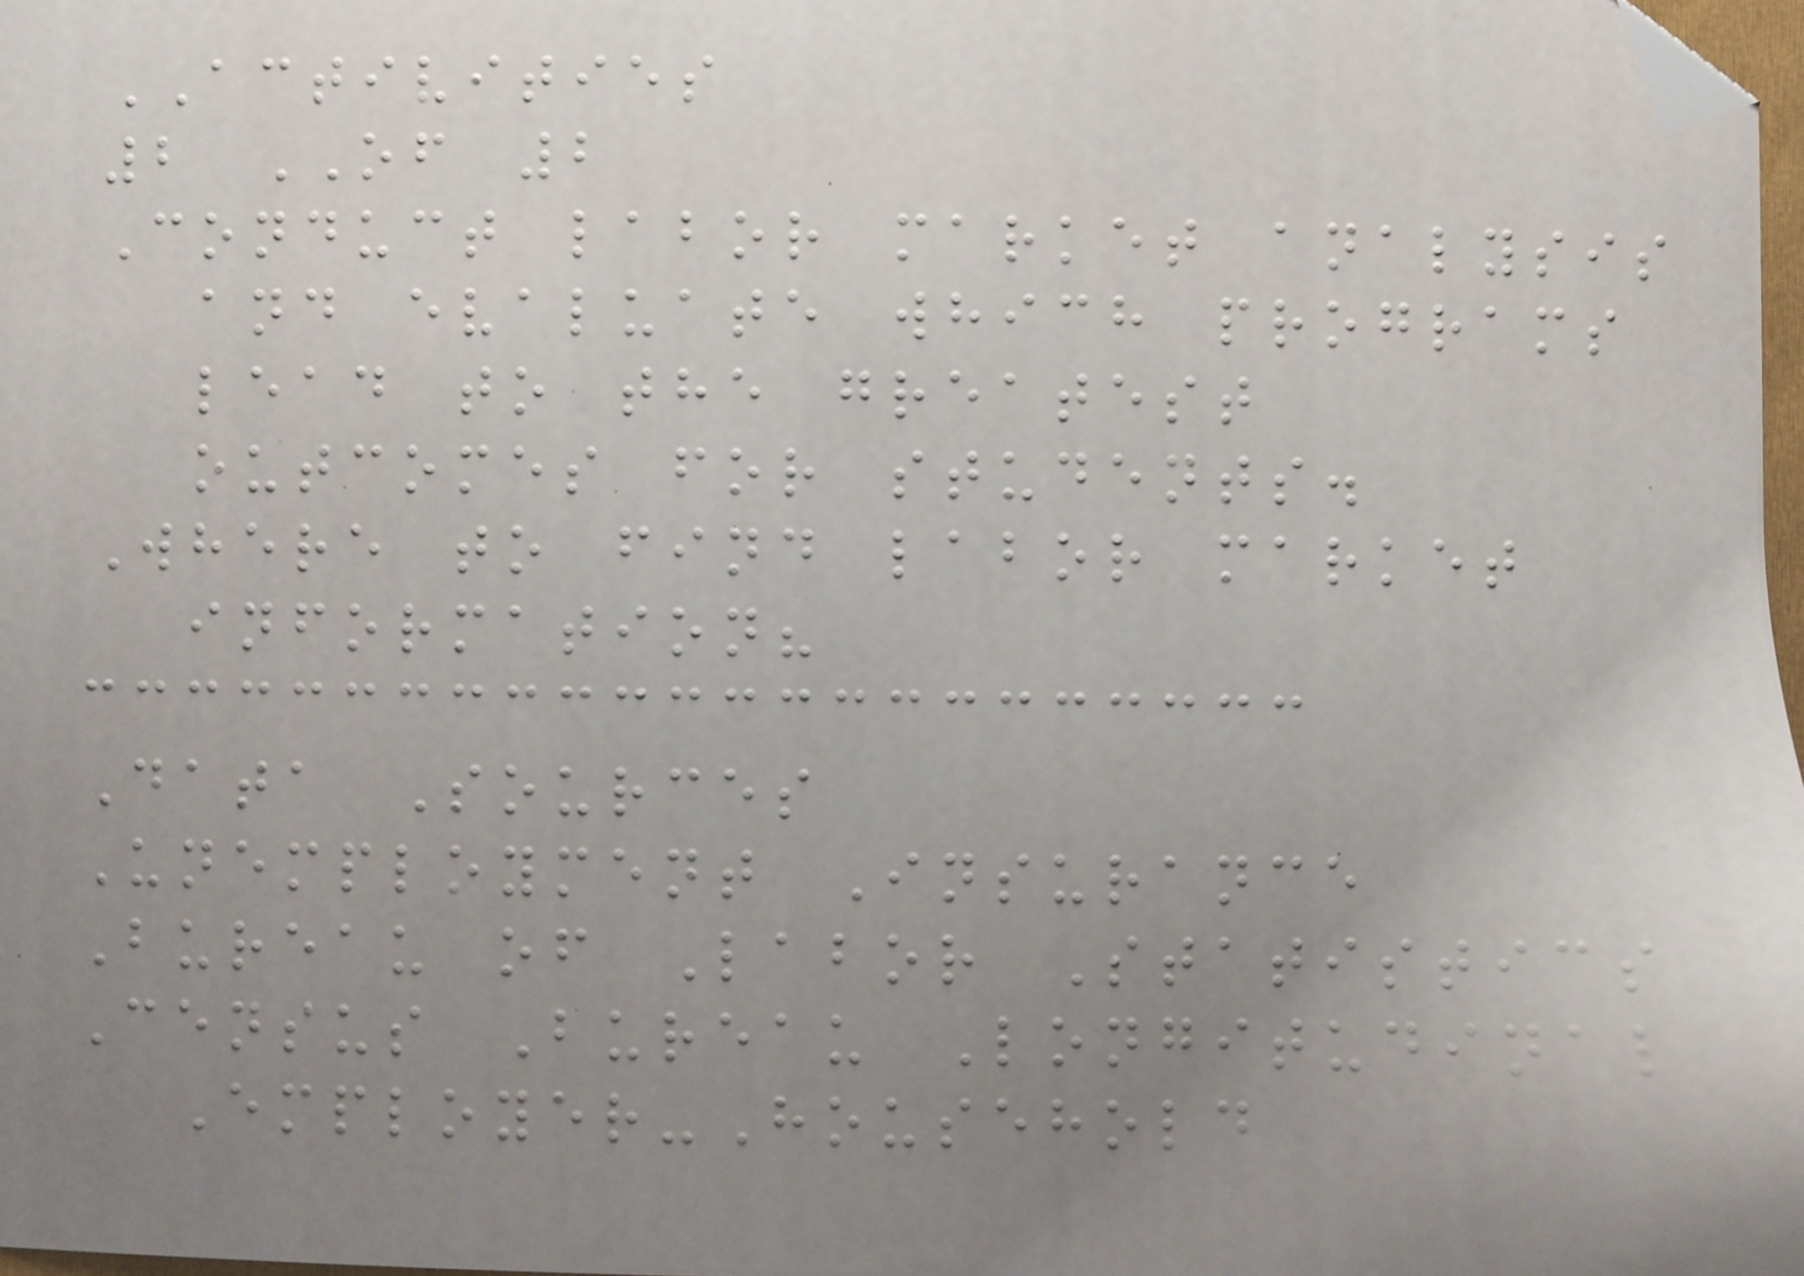ACTIVITIES
2 OF 2
Conduct labor market analysis
and evaluate which programs
lead to the greatest
outcomes for students.
Where to find labor market
information?
Data Sources
Unemployment Insurance
Bureau of Labor Statistics
Census Bureau Longitudinal
Employer-Household
